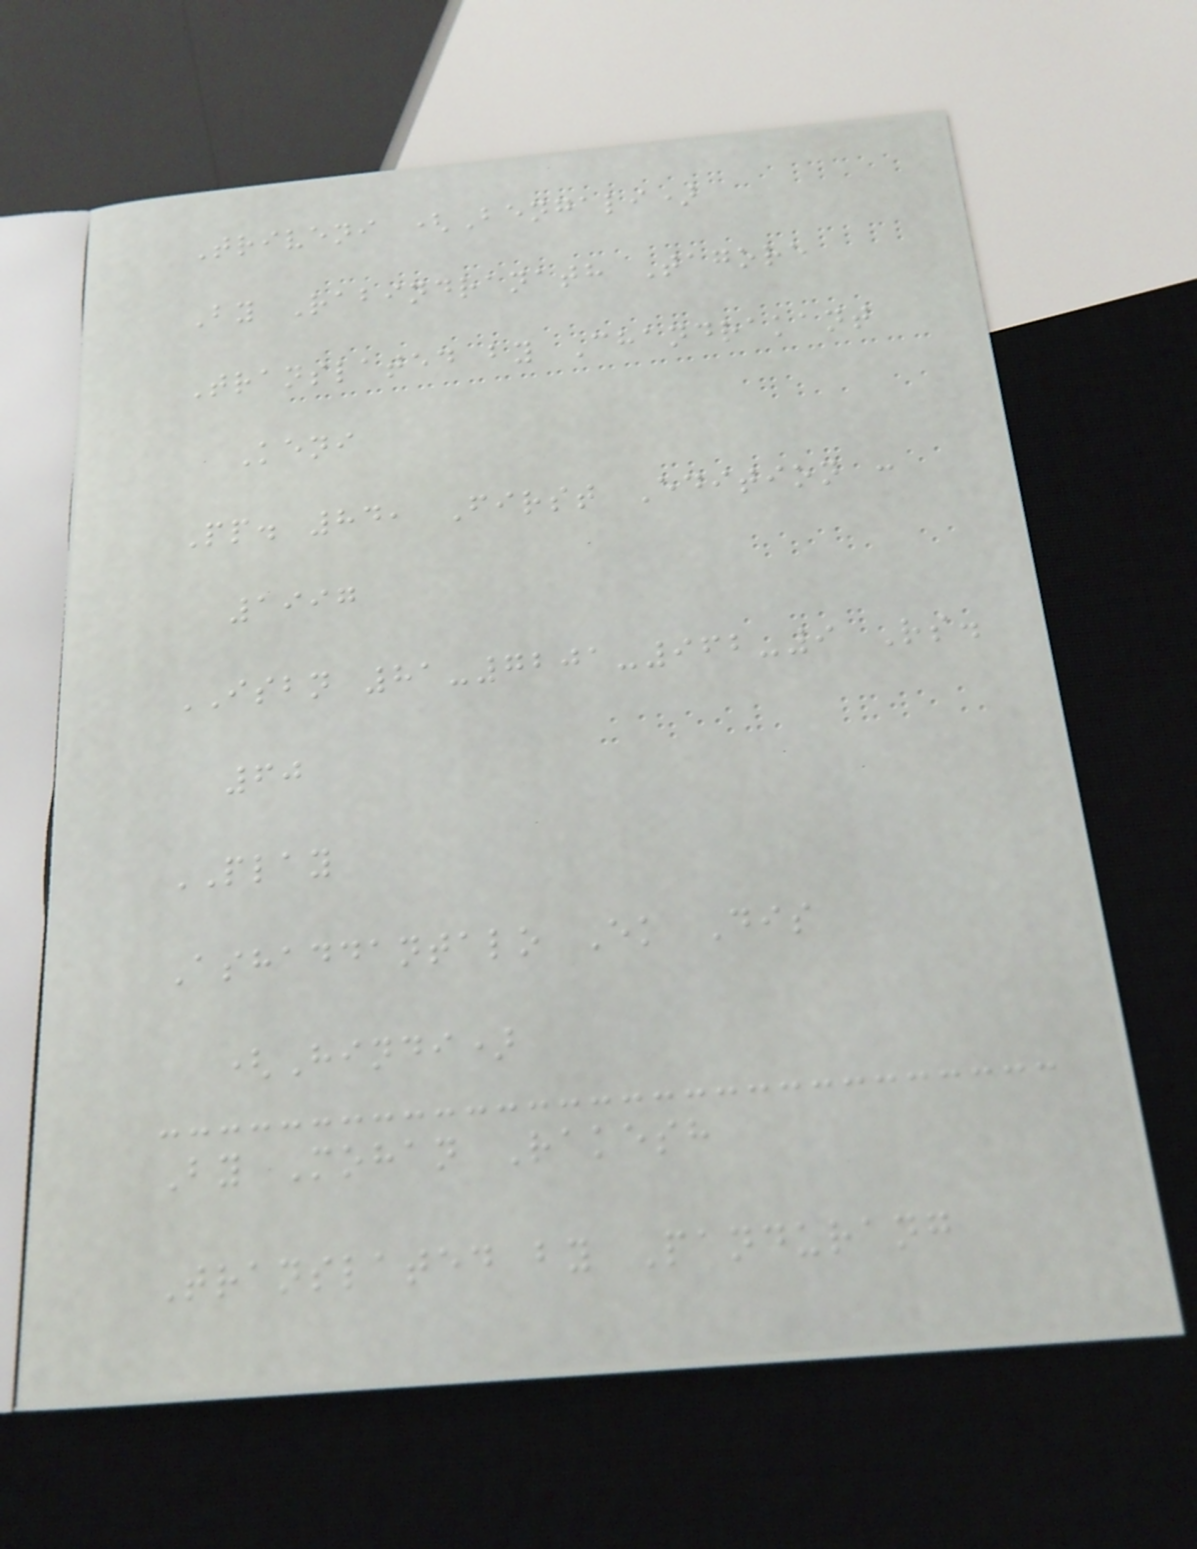Triveni (Bengali)
By Rabindranath Tagore
Translated by Chandrakant
Keni
Pp. 84, First Edition :
1997
ISBN 81-7201-962-9 Rs.
60
PLAY
Ashaddantalo Ek Dis
(Hindi)
By Mohan Rakesh
Translated by Pandurang
